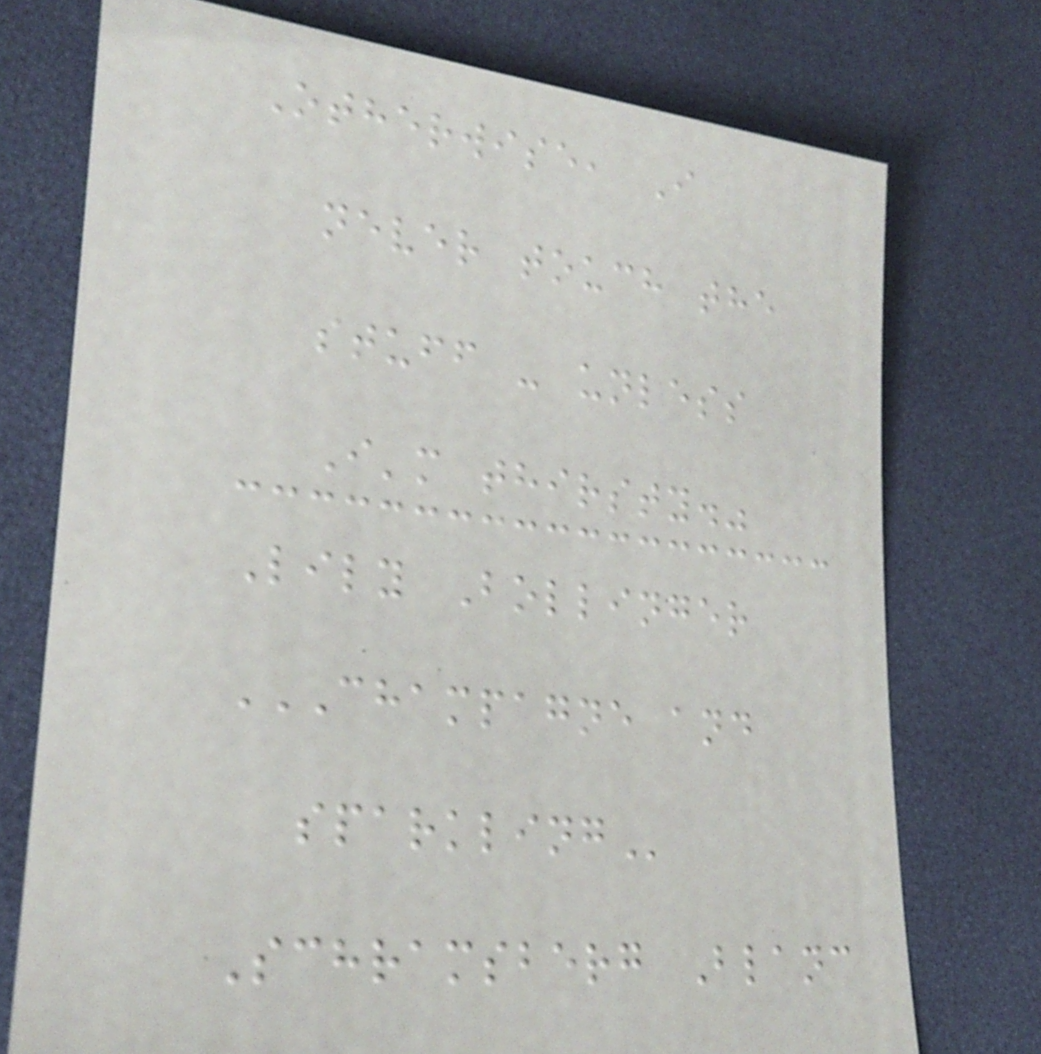Otherwise, I
never touch the
stuff - unless
I'm thirsty."
Lily Bollinger
CHAMPAGNE AND
SPARKLING
Schramsberg Blanc
